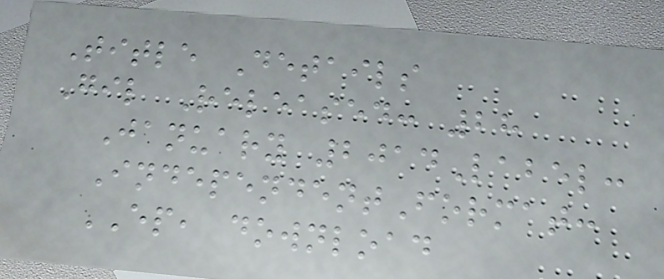Title Details
Gil Released: 28
January 2014Label:
IndependentFormat:
EP, download
